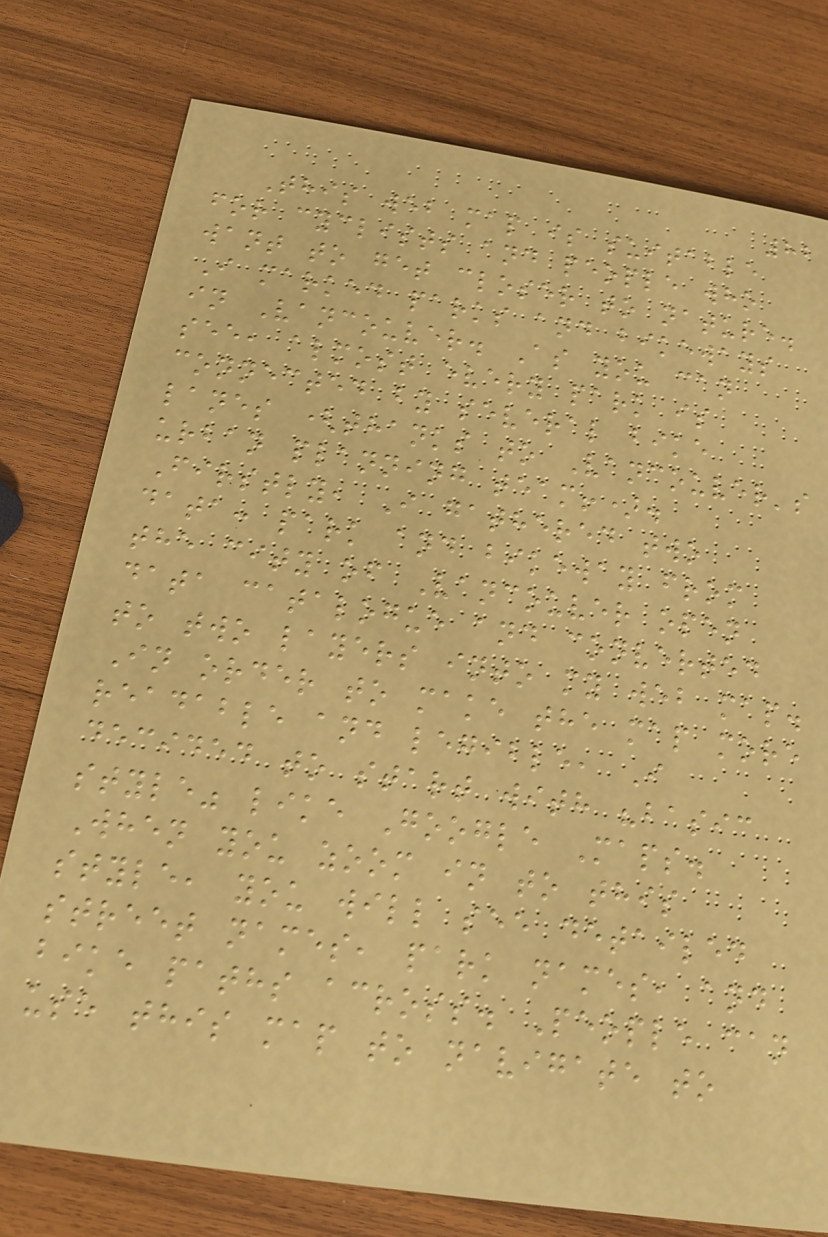82
This web map is suitable
for cyclists and people who
want to get closer to nature.
I marked parks and bikeways
in Vancouver. As you can
see, almost every park is
connected by several bike
lanes (thanks to Vancouver's
urban planning team!).
Firstly, I gathered two
data: park and bikeway from
the city of Vancouver open
data catalogue and converted
to two layers into my web map.
In order to make the map more
readable and legible, I
decided to start with "basic
style" like Google Maps.
When you zoom in to this
style, you will see detailed
street names, park names, and
bike paths across. People can
use this map to navigate to
